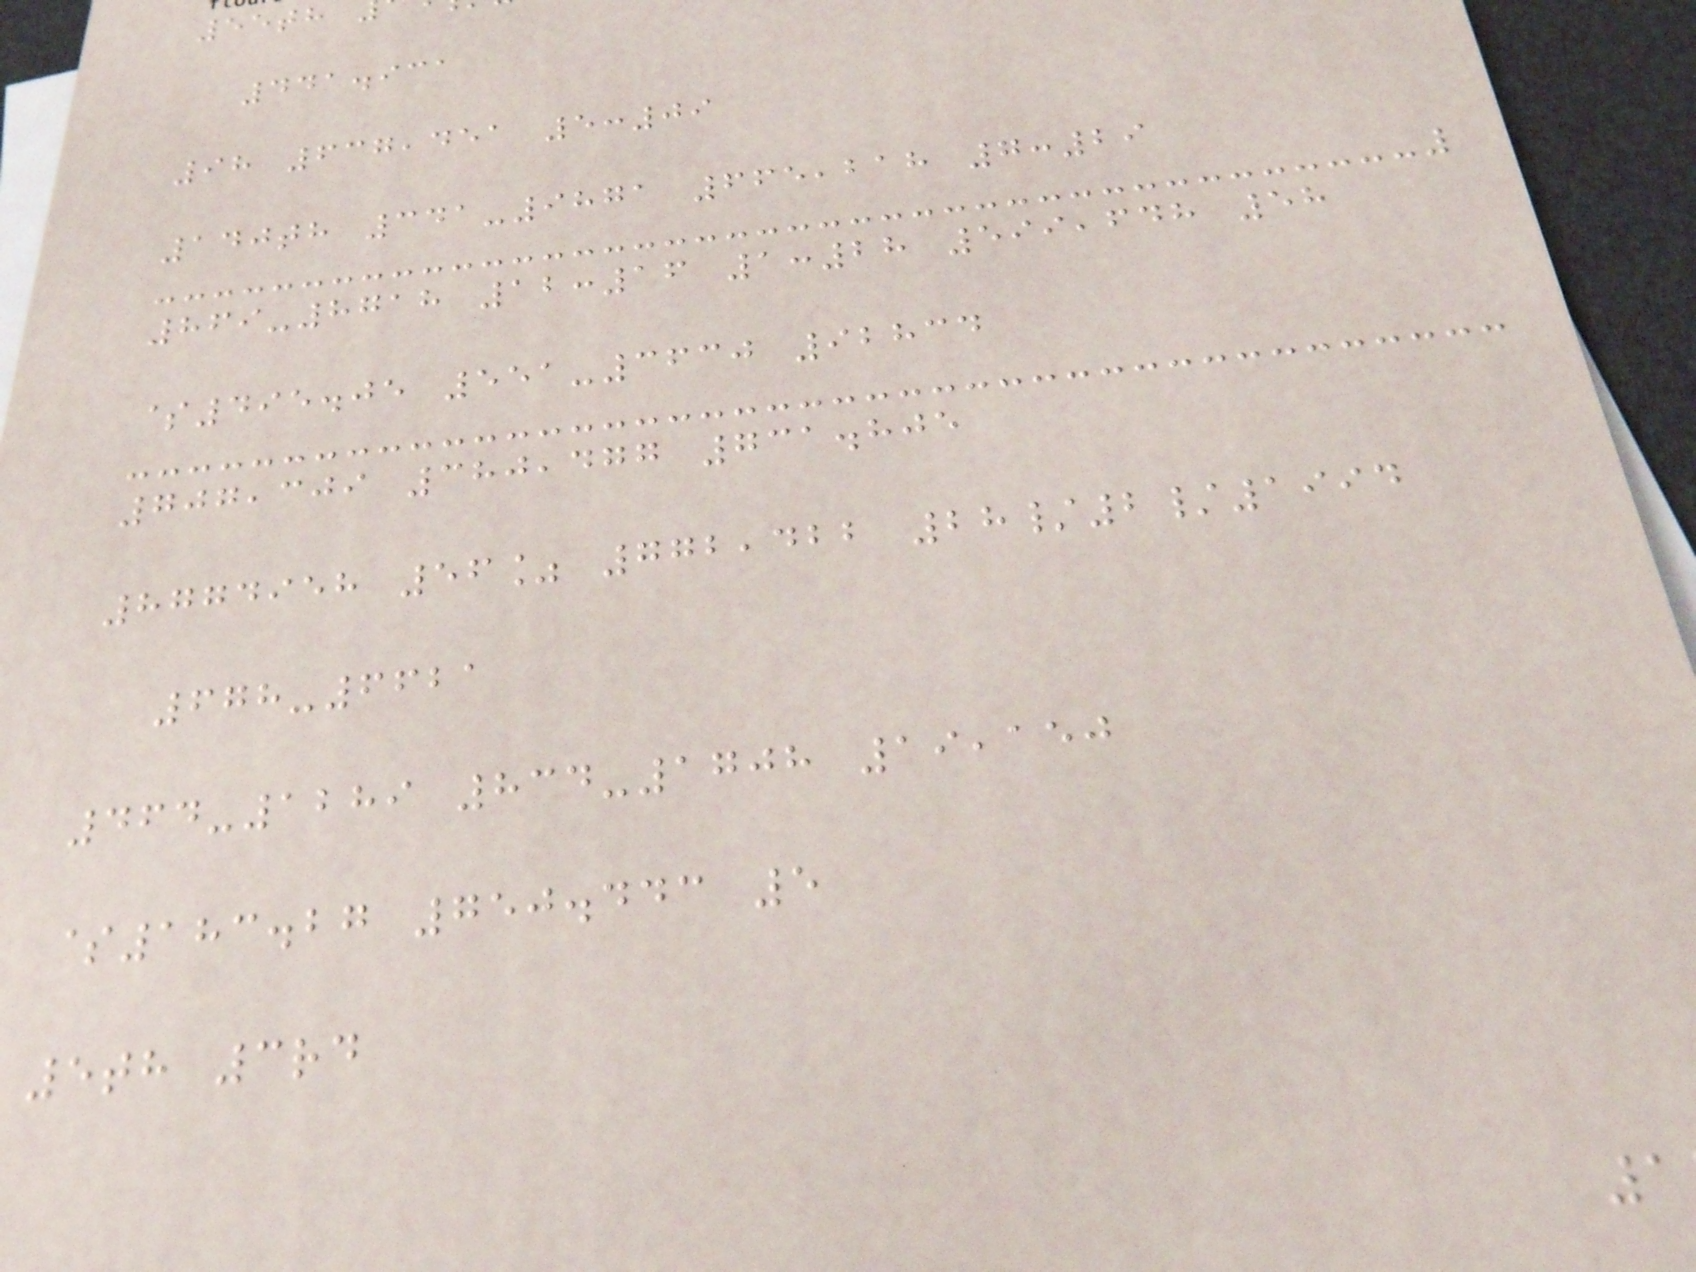441.931
98 637,451 5:09
140th 341-9871 665,218 7:29
869-8718 12:16 1:28 599,648 58
$495.05 551-3630 92834
707,309 380,477 731.805
8774958 56% 772,422 28/2/1994
678-6621
464-1289 834-1708 19,150
$183.27 750.443 5
5th 3rd
